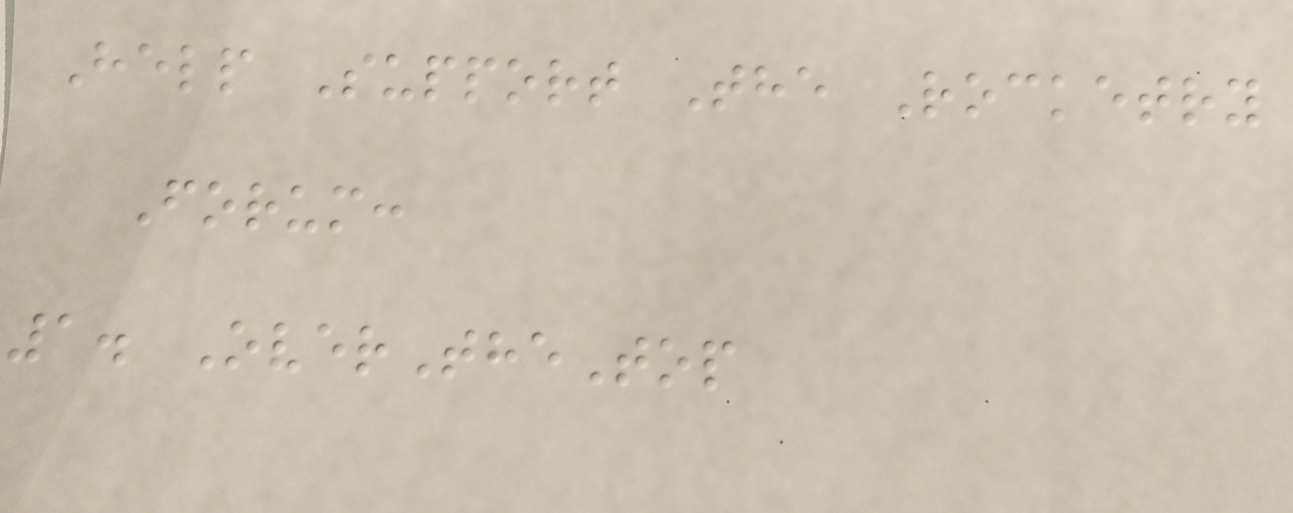Help Support The Rocketry
Forum:
1. OverTheTop
